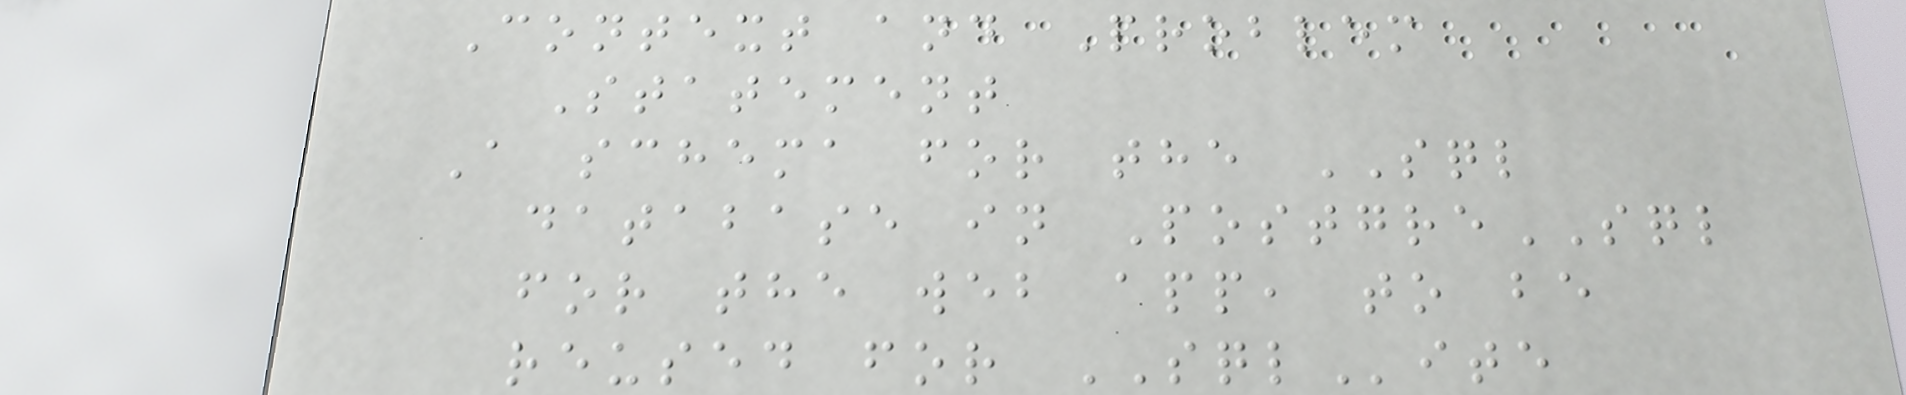Context and Problem
Statement
A schema for the SQL
database in PostgreSQL
for the web app, to be
reused for SQLite
